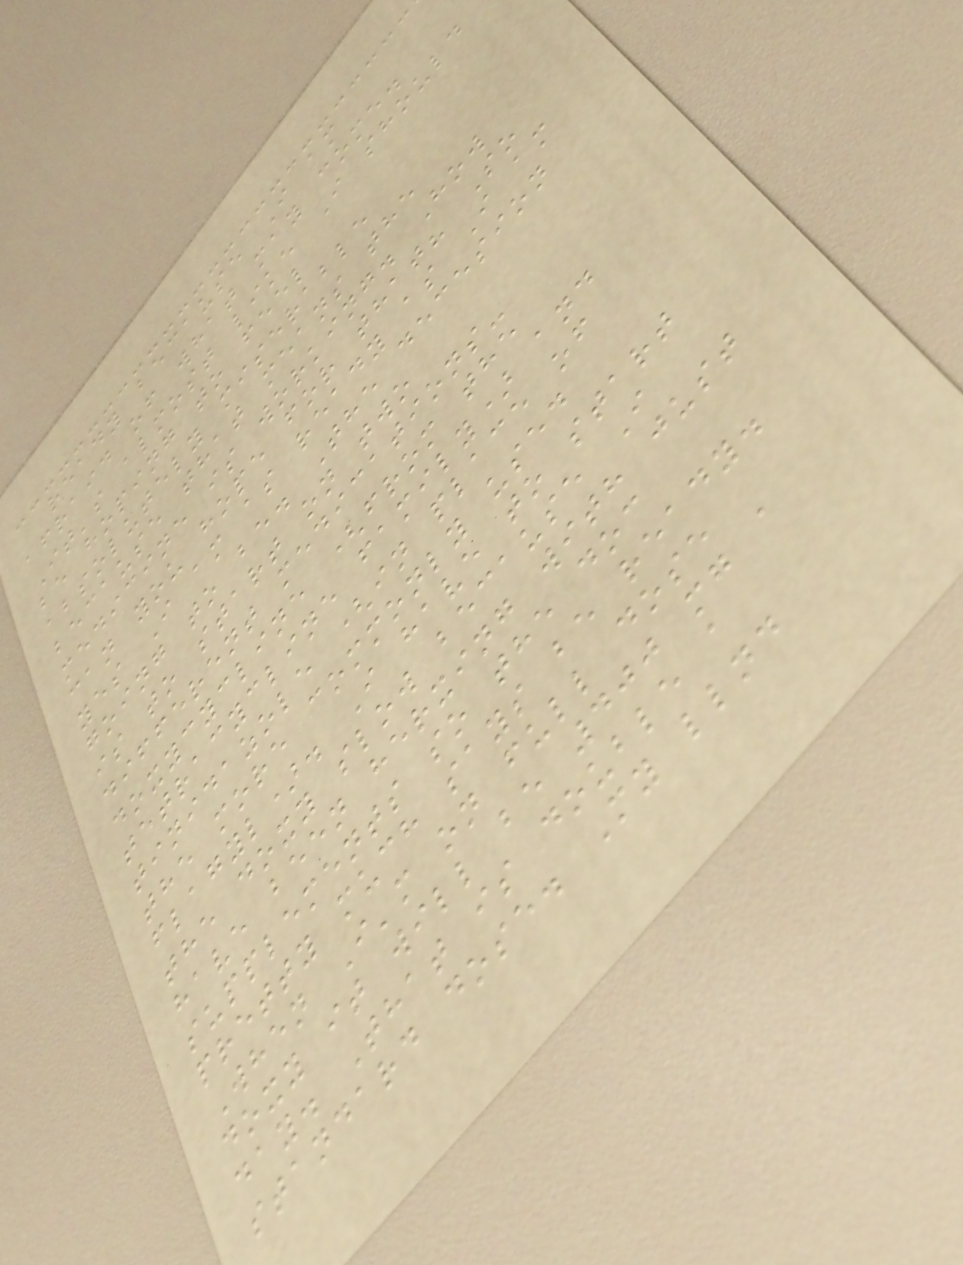ready because I am
afraid of what may come.
It's almost like I should
be hoping to feel
absolutely miserable
because that means the
medicine is working. How
can you hope for that? So
yes I am as ready as I am
going to be. The decesion
is to start on two
different medications-
doxycycline (from the
tetracycline family) and
tinidazole (in place of
the more commonly used
flagyl). I have to start
the doxy slow because I
have been herxing with just
supplements so the doc
pretty much says be ready.
When I'm on full dose
doxy it will be 400 mg a
day. That is double a
standard dose. My llnd
